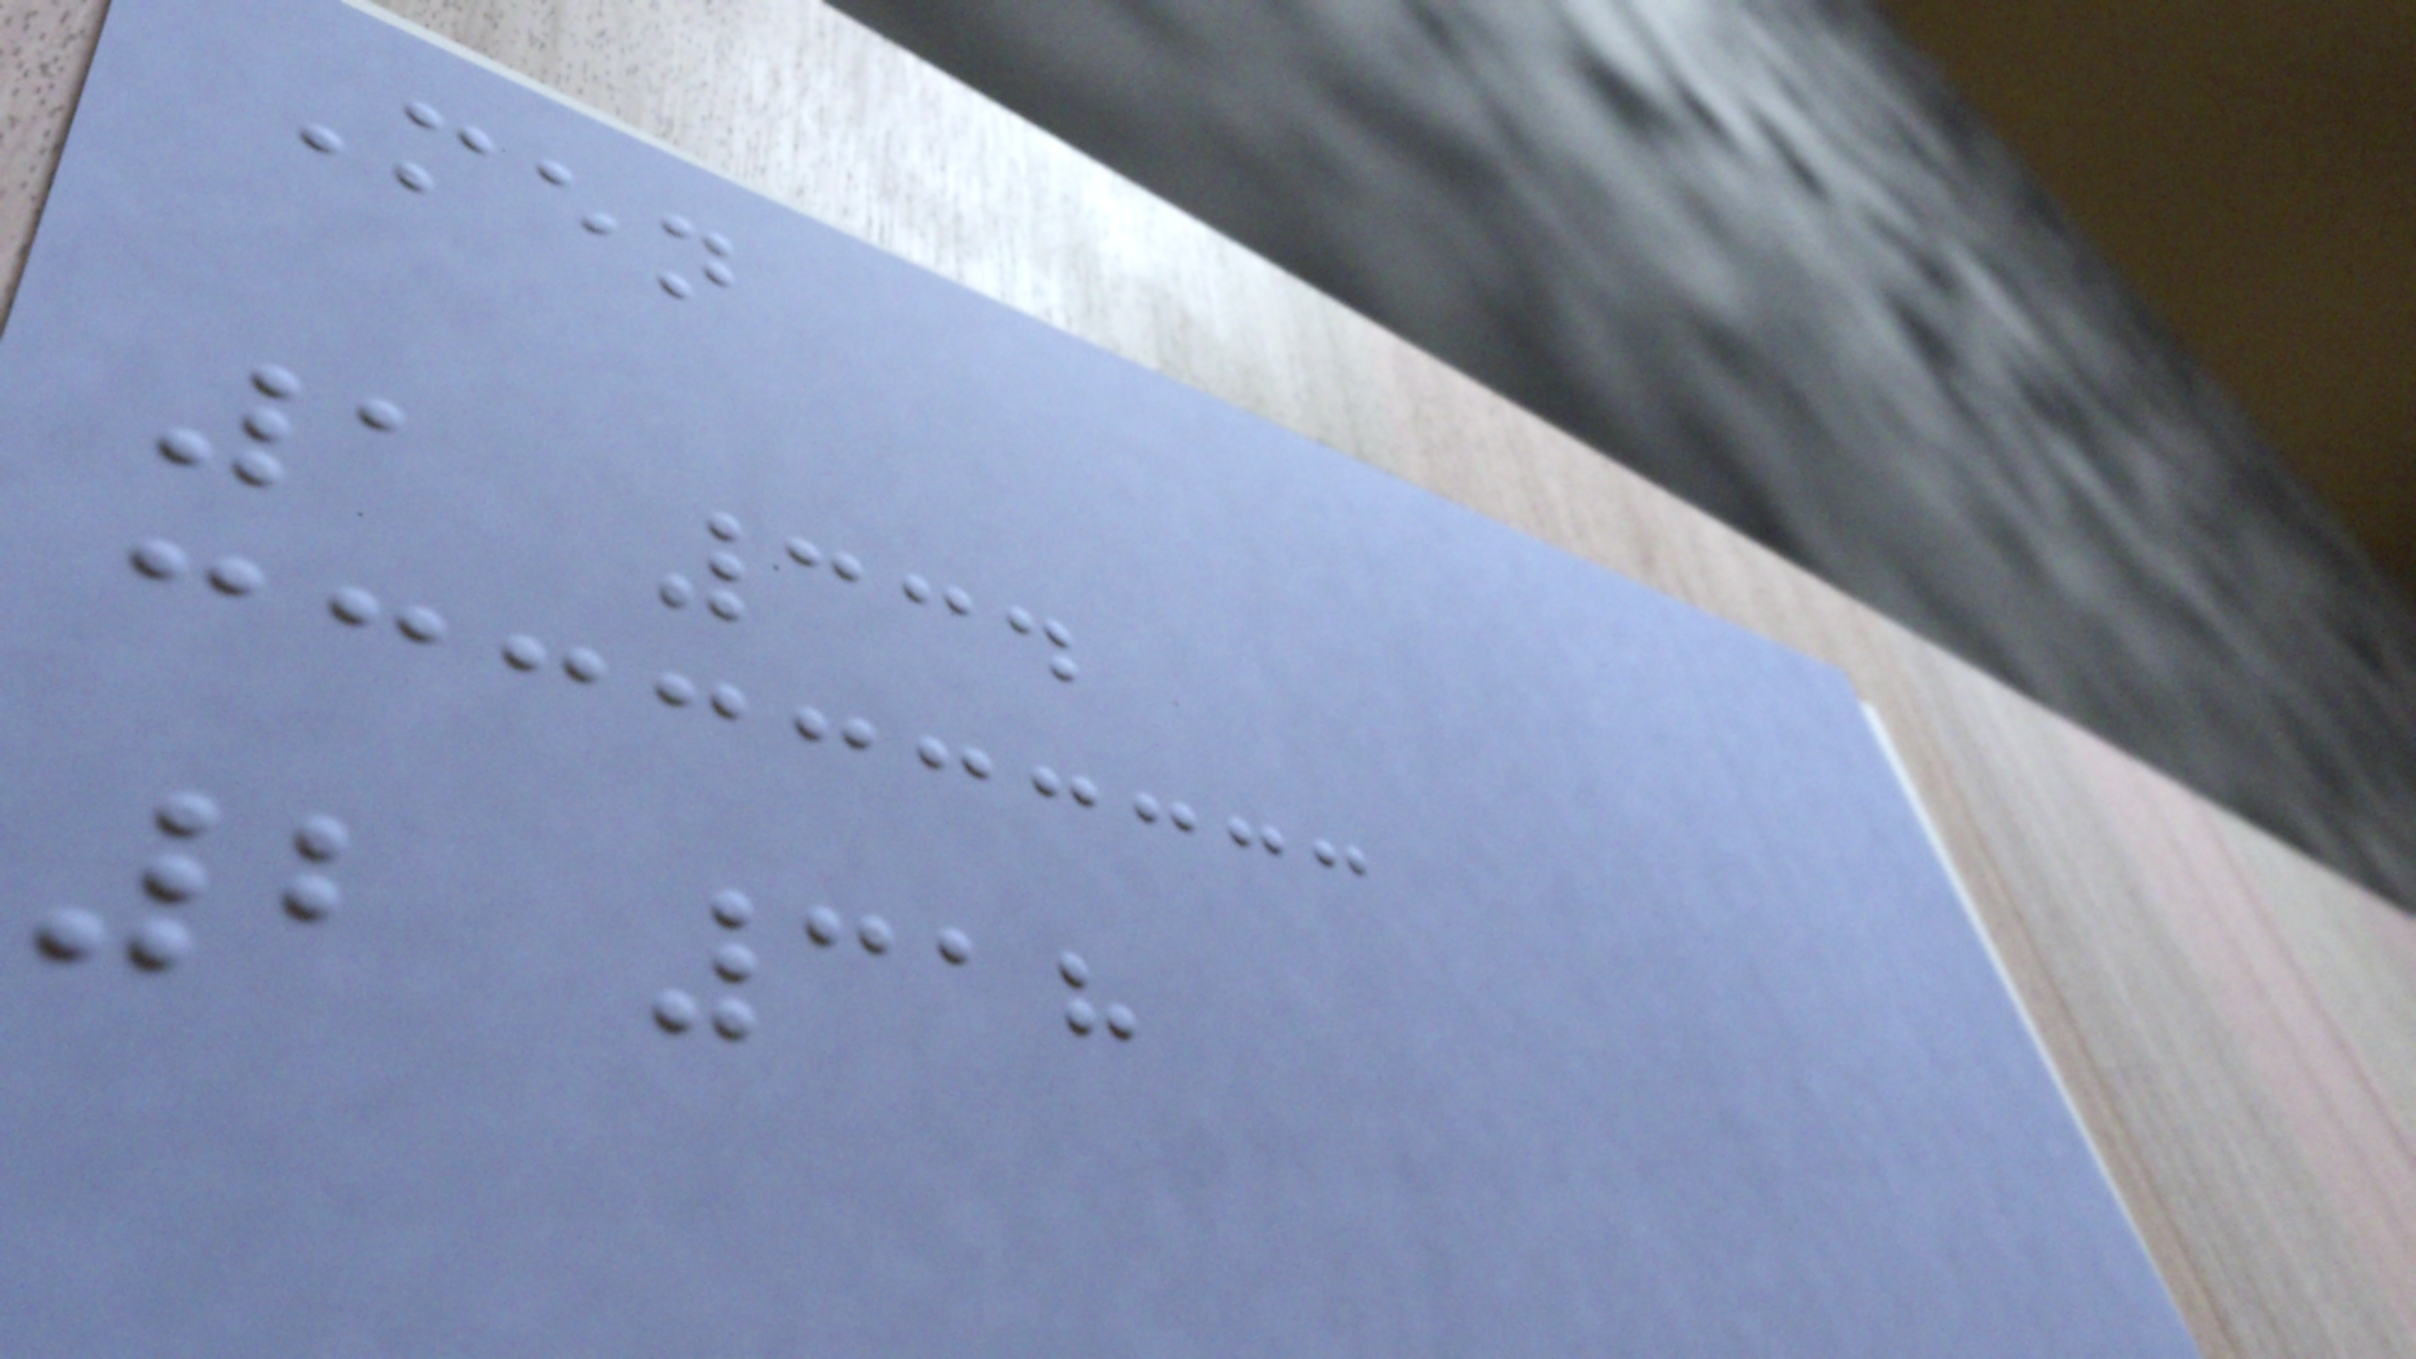Men
1 334
2 318
